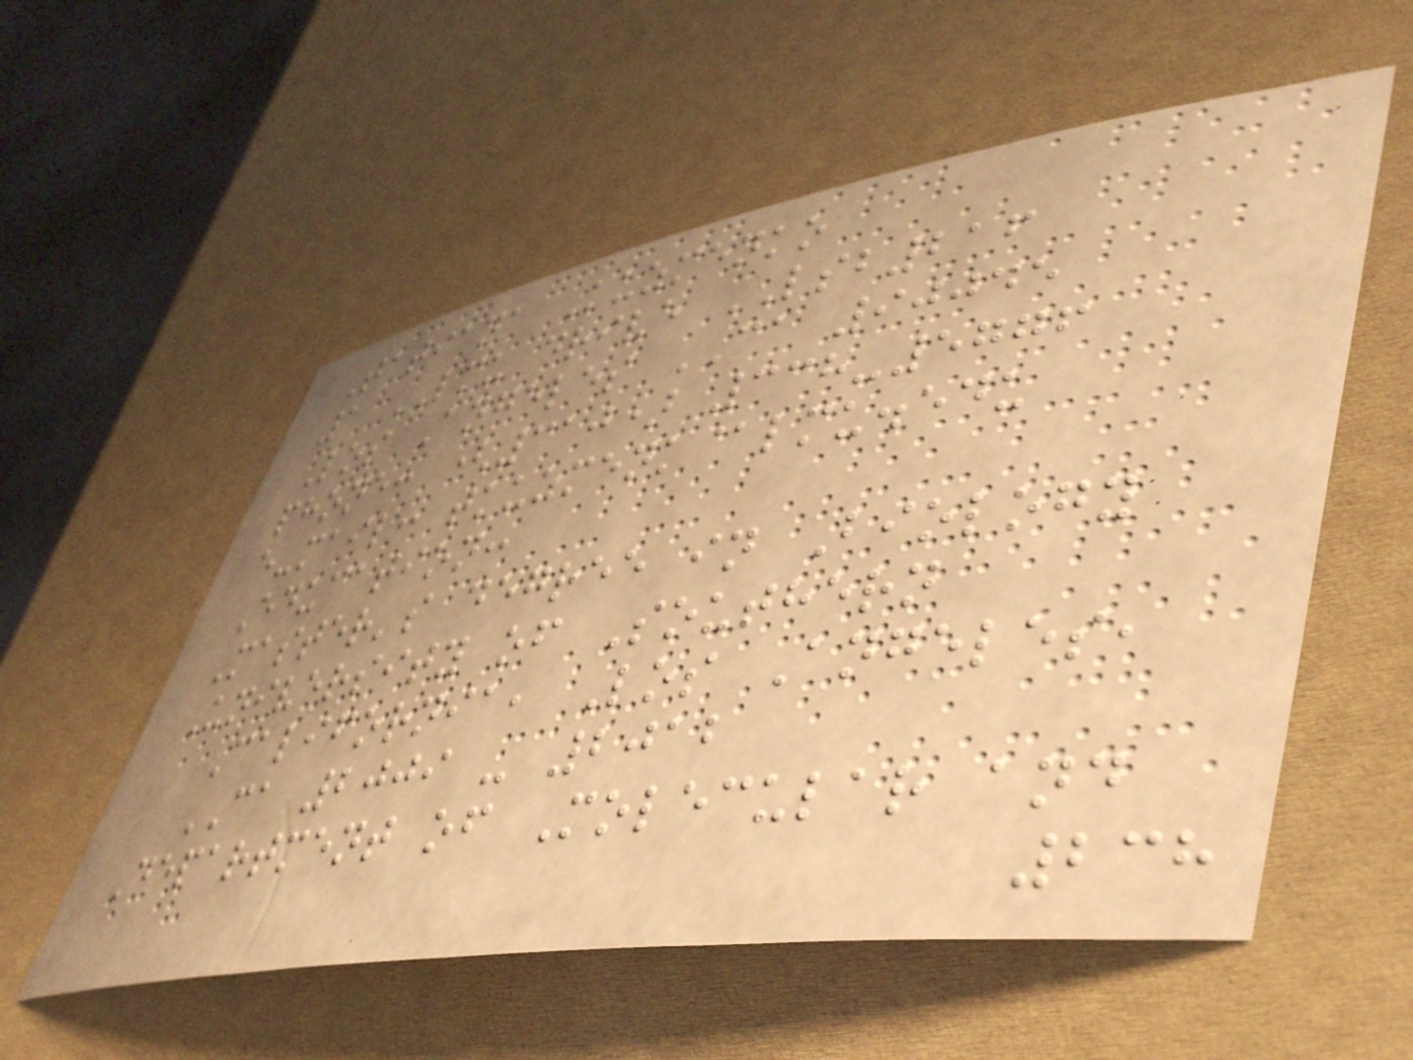Tatiana Kuzmenko
1 LMU drive LSB216
Los Angeles CA 90045
phone: (310) 338-5776
e-mail: tkuzmenk@lmu.edu
Education:
Master's degree in Biology
University of Southern
California, Los Angeles,
CA 2009 - 2012
Department of Molecular and
238
